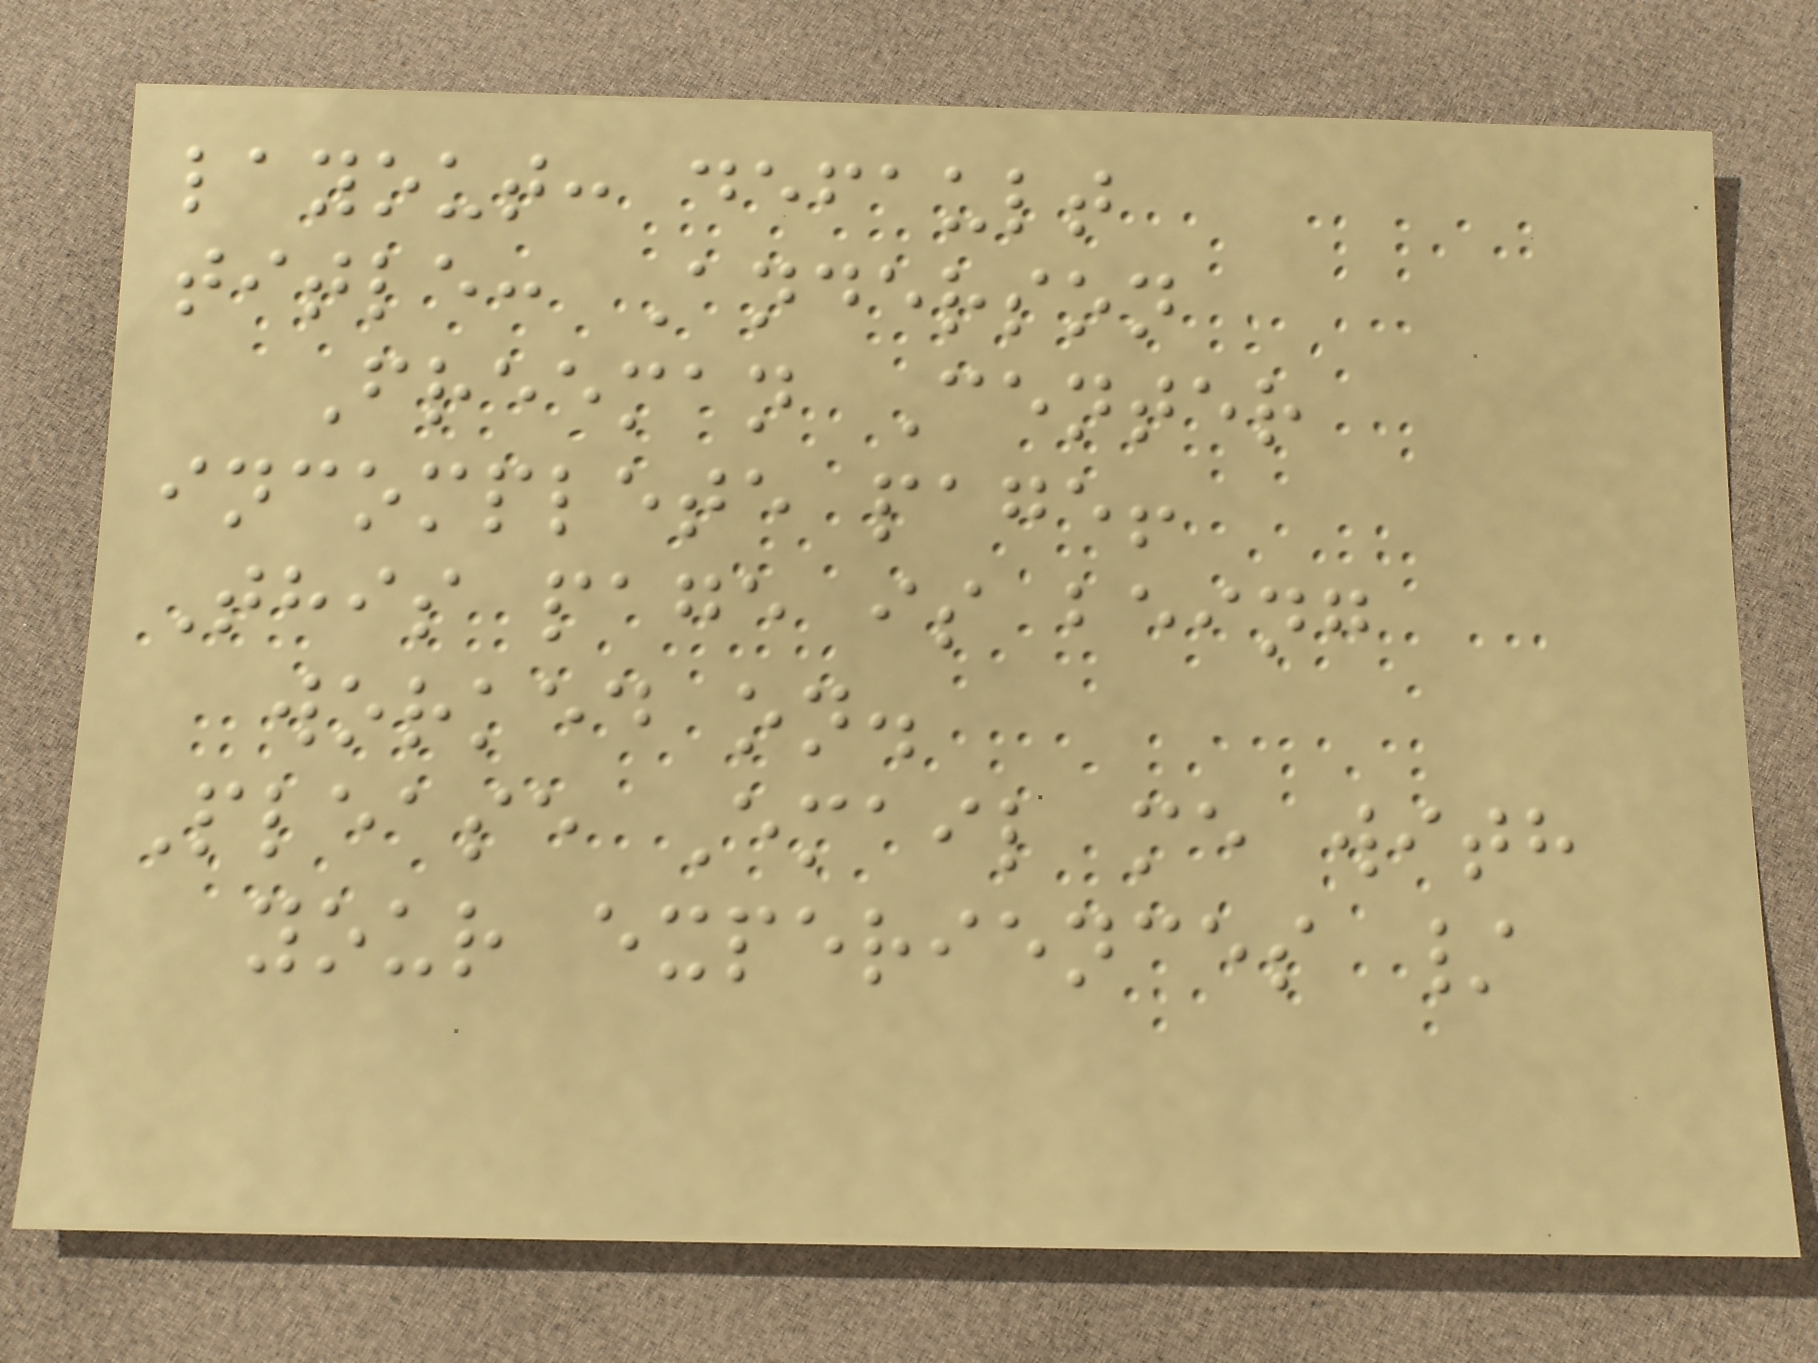layout: default
title: Anderson
Freeman Center
incomplete page!
This page is being
worked on.
Please Email me with
your experiences /
